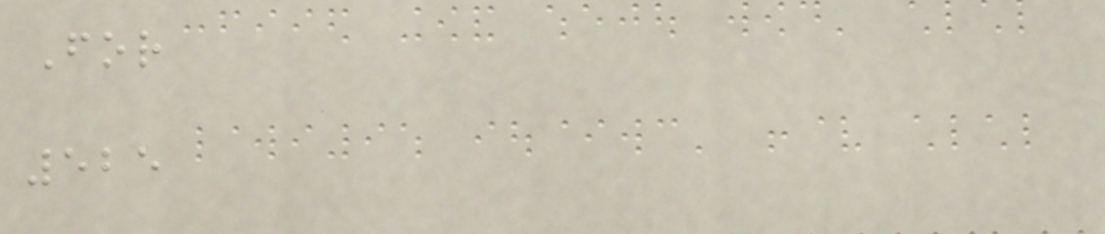For
525
